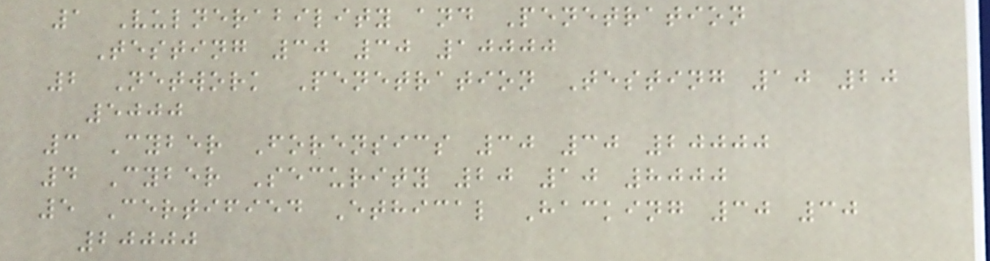1 Vulnerability and Penetration
Testing 30 30 10000
2 Network Penetration Testing 10 20
5000
3 Cyber Forensics 30 30 20000
4 Cyber Security 20 10 8000
5 Certified Ethical Hacking 30 30
20000
